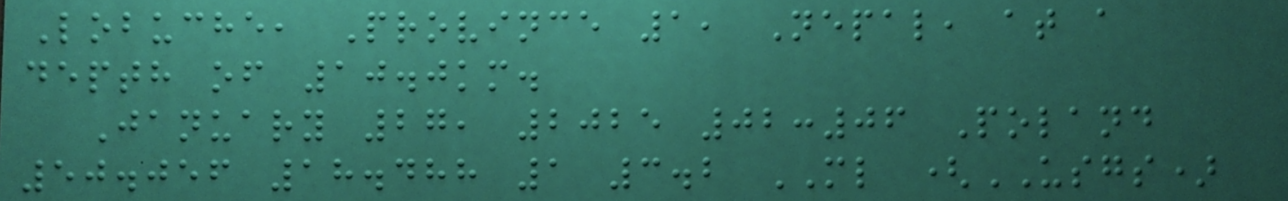Lobuche, Province 1, Nepal, at a
depth of 10.0km.
January 27, 2025 02:06 Poland
50.056 18.488 1 3.2 ML (USGS)
